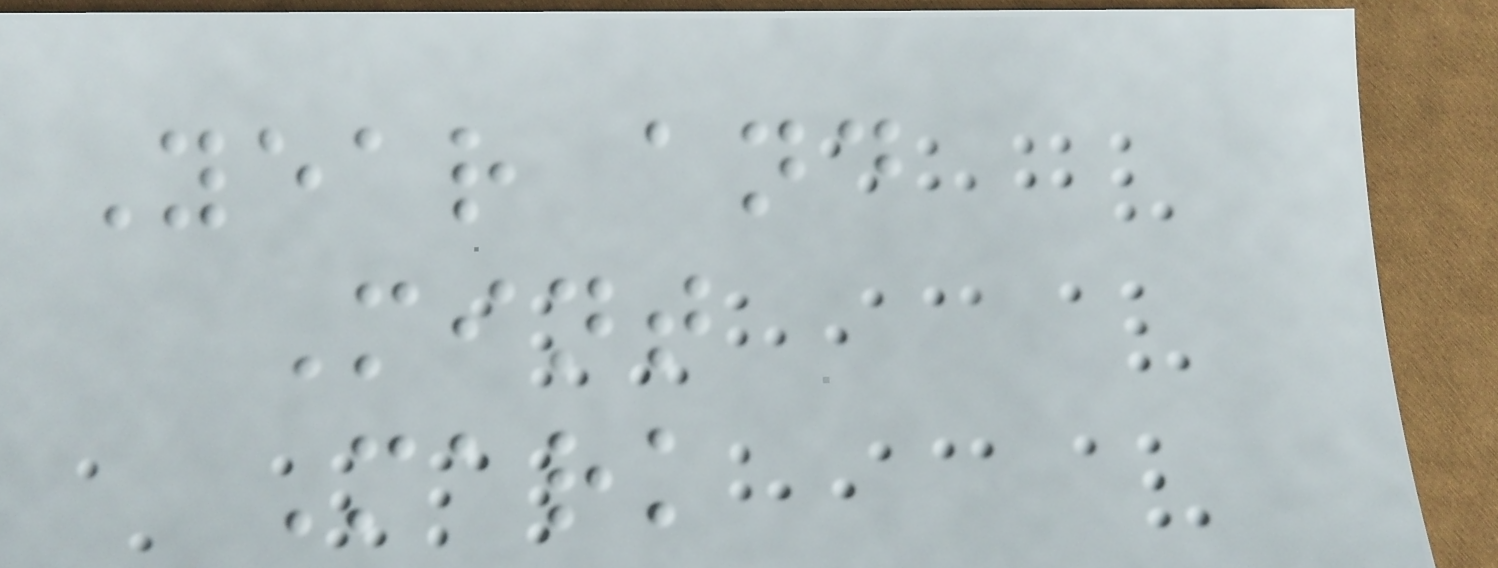Year and
Mint
Mark
